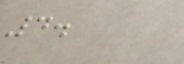4.
